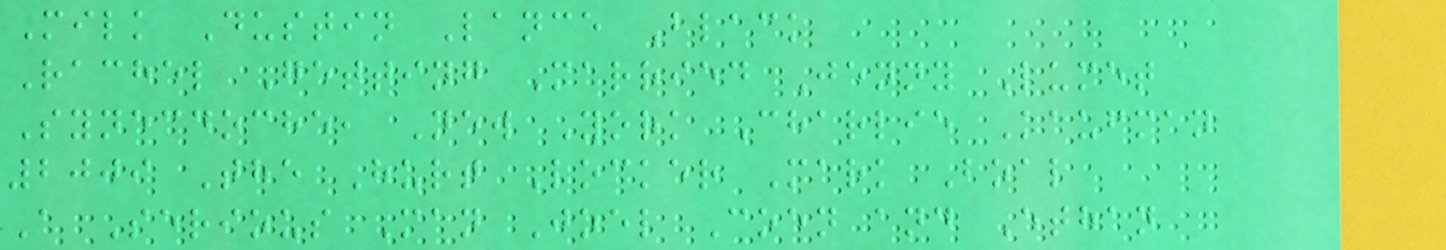Milk Dustin Lance Black
Rachel Getting Married Jenny Lumet
Synecdoche, New York Charlie Kaufman
2009 The Hurt Locker Mark Boal
A Serious Man Joel Coen and Ethan
